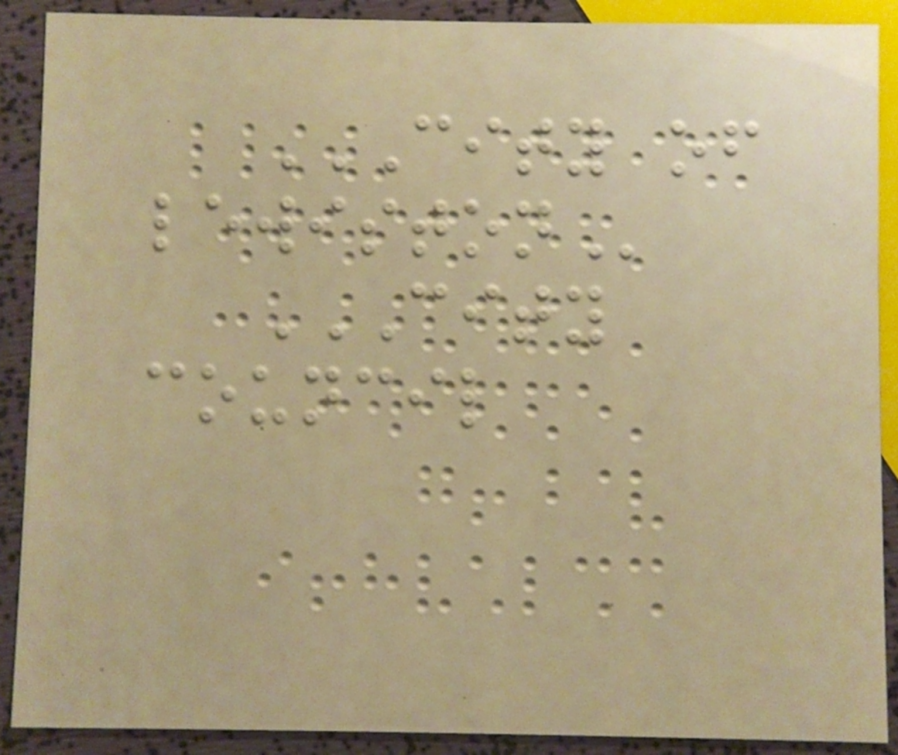CITY OF
LEWISTON
CITY
COUNCIL
